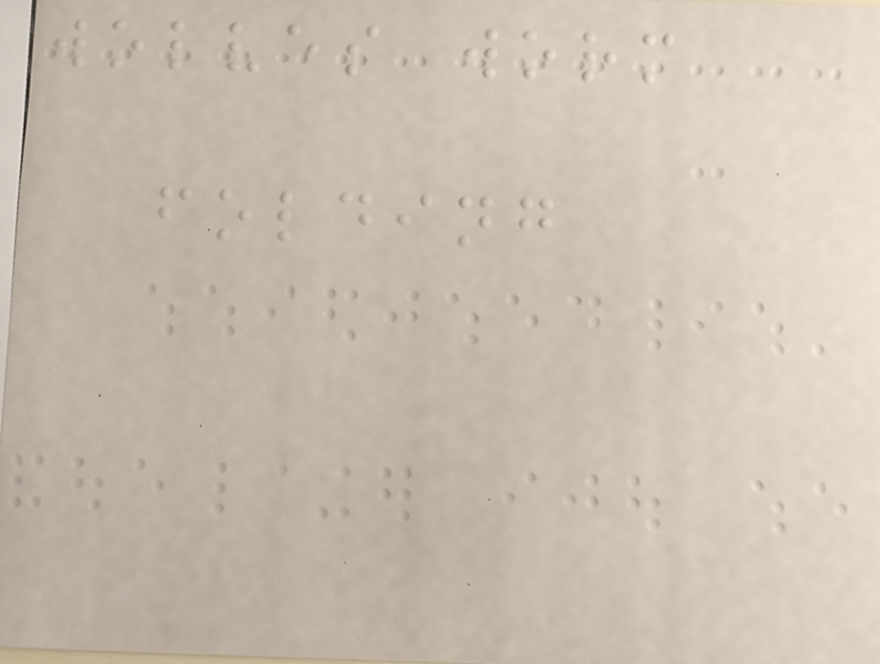wolves worm
folding
